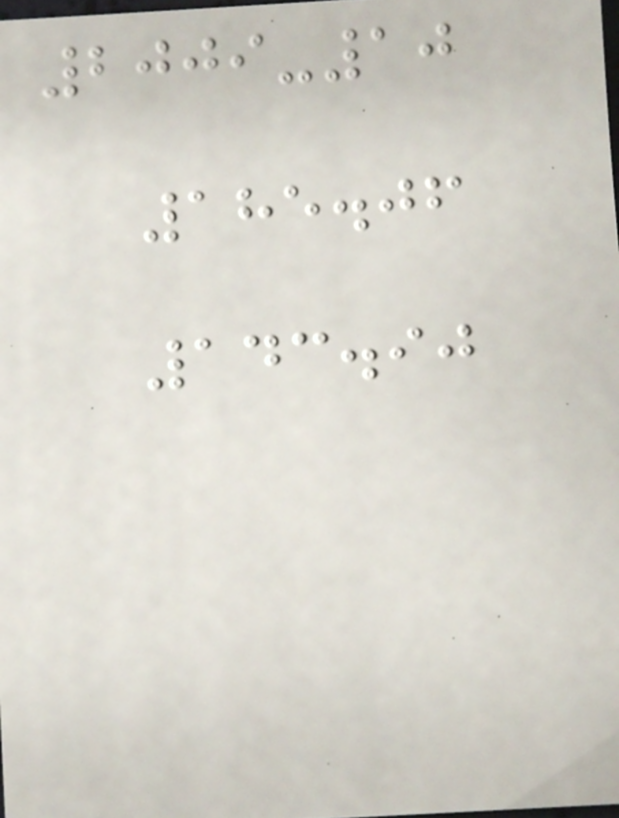2009-10
185.06
143.90
